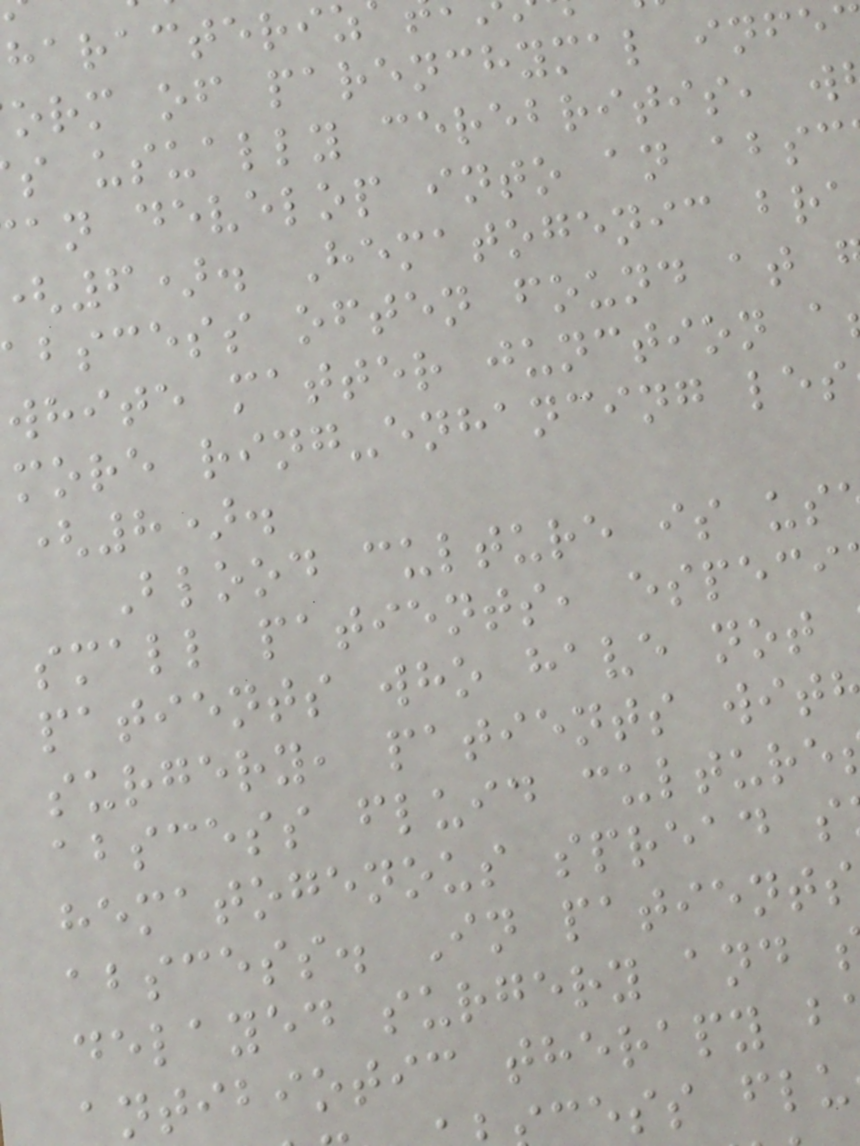orm of parenchymal infe
s usually cerebritis, w
an develop into an absc
6). Hematogenic bra
abscess often found at
white matter junction a
more ring-enhancing les
(8).
Blood culture is us
small patients, especi
patients who have not
surgery, patients wit
abscess fluid culture
hematogenous spread s
abscess. In patients
delayed surgery and
ntibiotic therapy b
